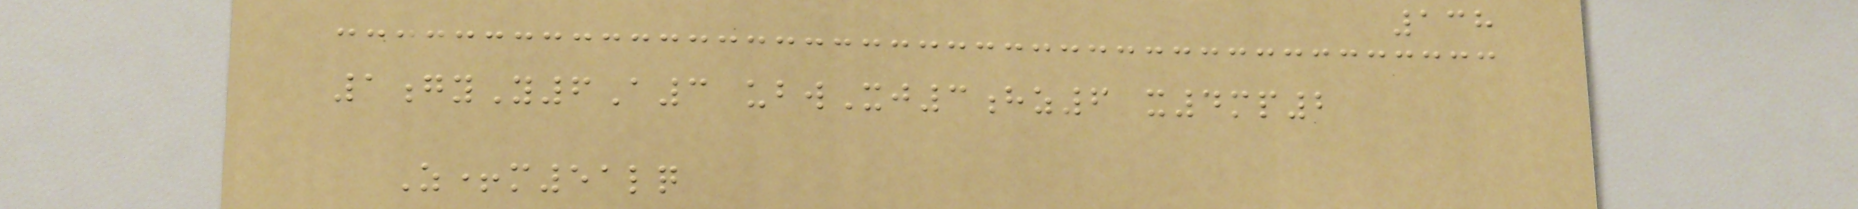138
1gyY6A3 ubwXj3hz6 x4mp2
Z+m51lq
